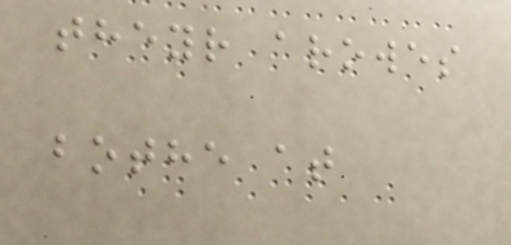theyr arowes
bothe at
